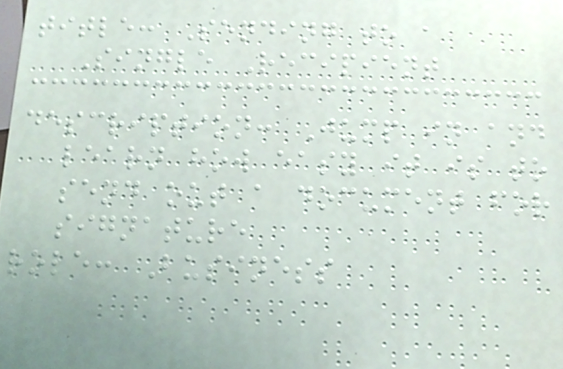title: Sending to a
Single Recipient
description: Jump in and
learn how easy it is to
send out a document for
signature
role: Business
